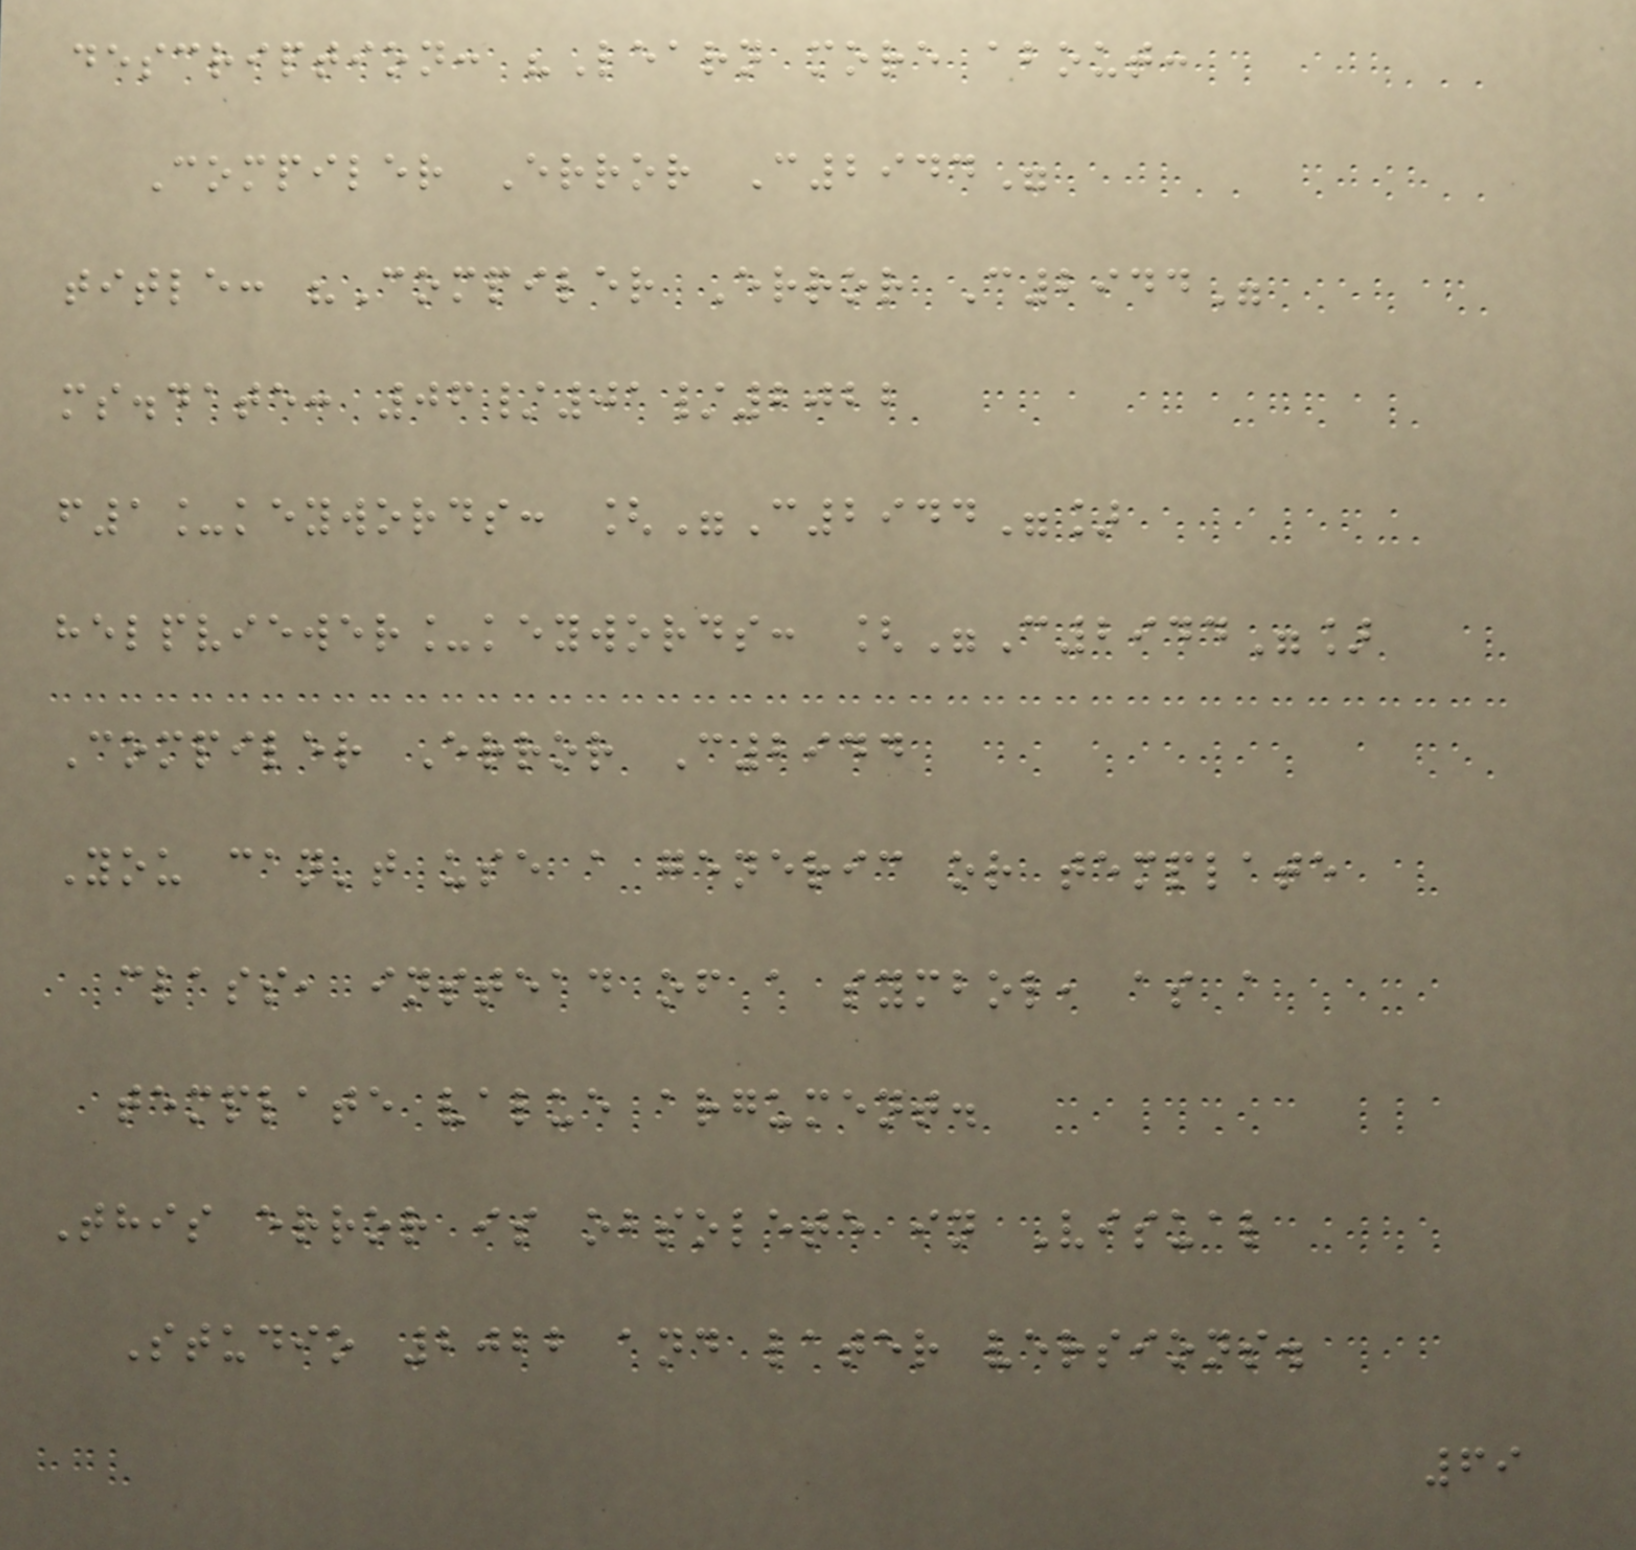description: "Learn more about:
Compiler Error C2944"
title: "Compiler Error C2944"
ms.date: 06/01/2022
f1_keywords: ["C2944"]
helpviewer_keywords: ["C2944"]
Compiler Error C2944
You can't use a generic or template
class, instead of a symbol, as a
template value argument.
This error is obsolete in Visual
Studio 2022 and later versions.
69
